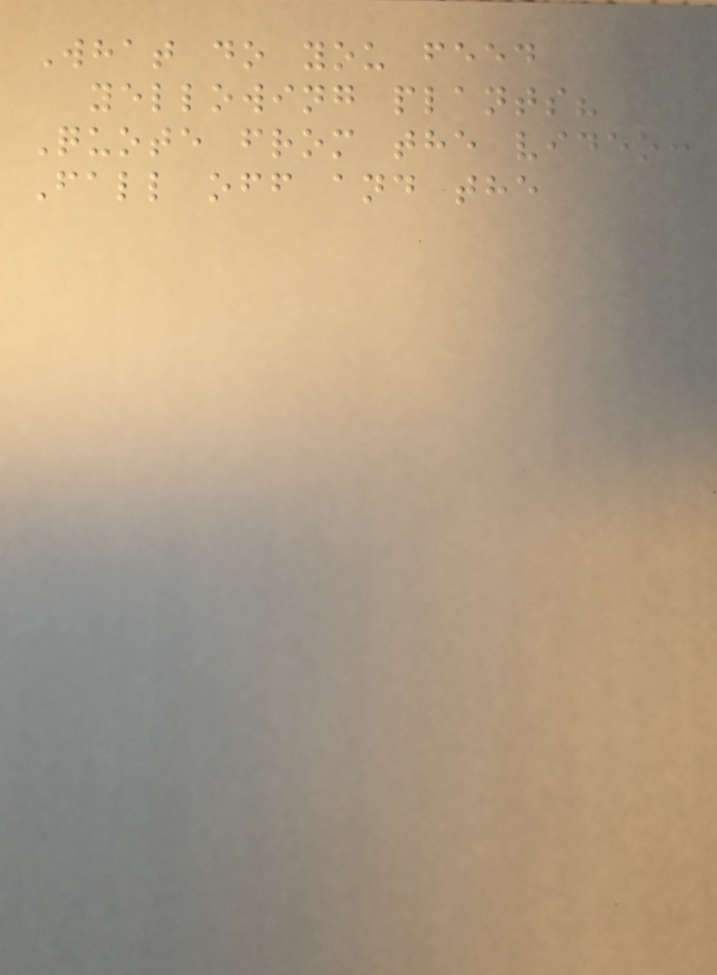What do you feed
yellowing plants?
Quote from the video:
Fall off and the
